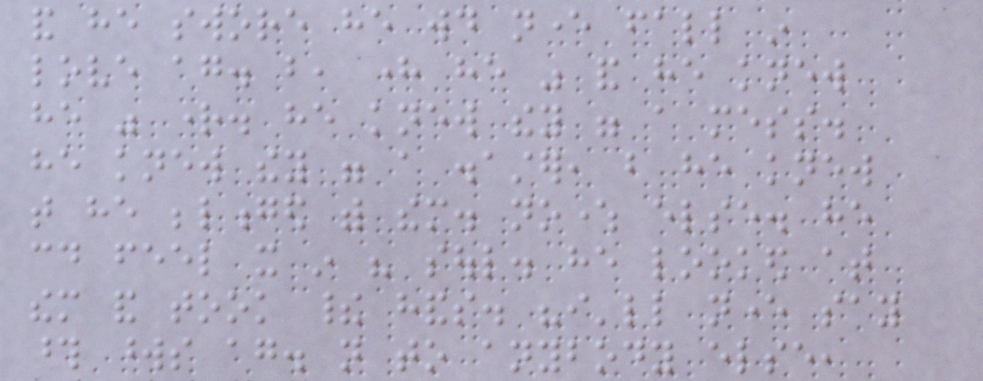and he swore he would never fall in
love again. but, here he was and he knew
he was right. he knew they were a mess.
he knew they were a disaster, but he knew
that he belonged with them. nowhere else. he
could feel it in his soul. he looked at
them and took their hands. "i'll never say
those words again. not to anybody else,
